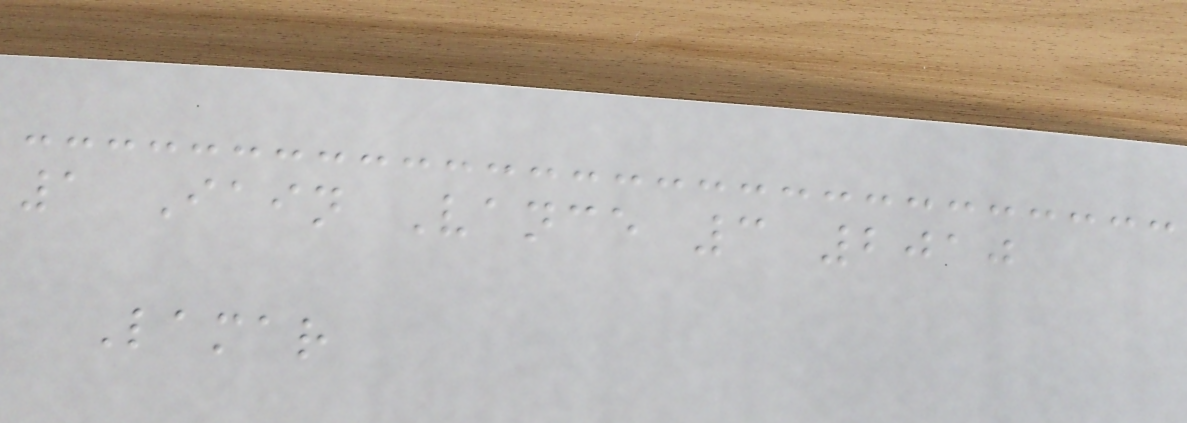1 Iain Vance 3 2010
Lamar
